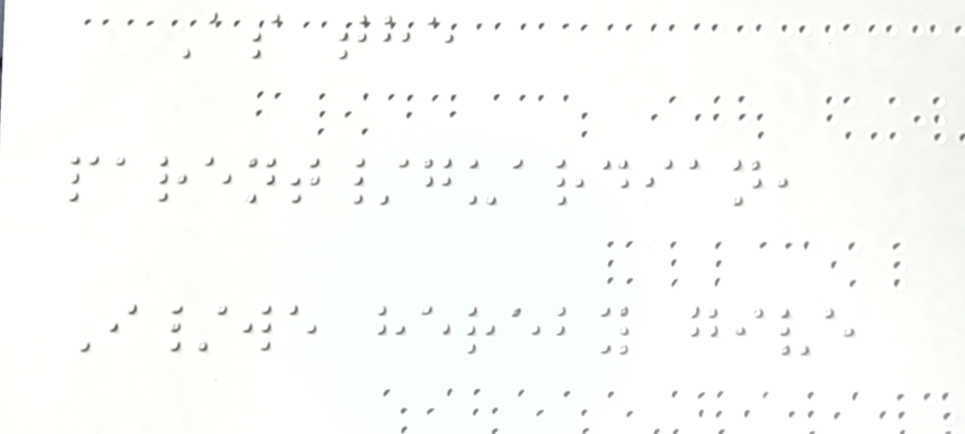As the
parent/guardian,
I/we hereby give
